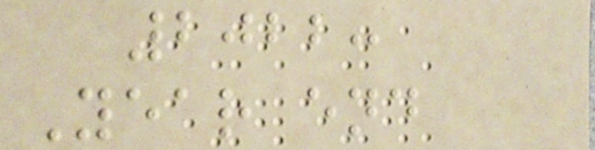2022:
Year end
